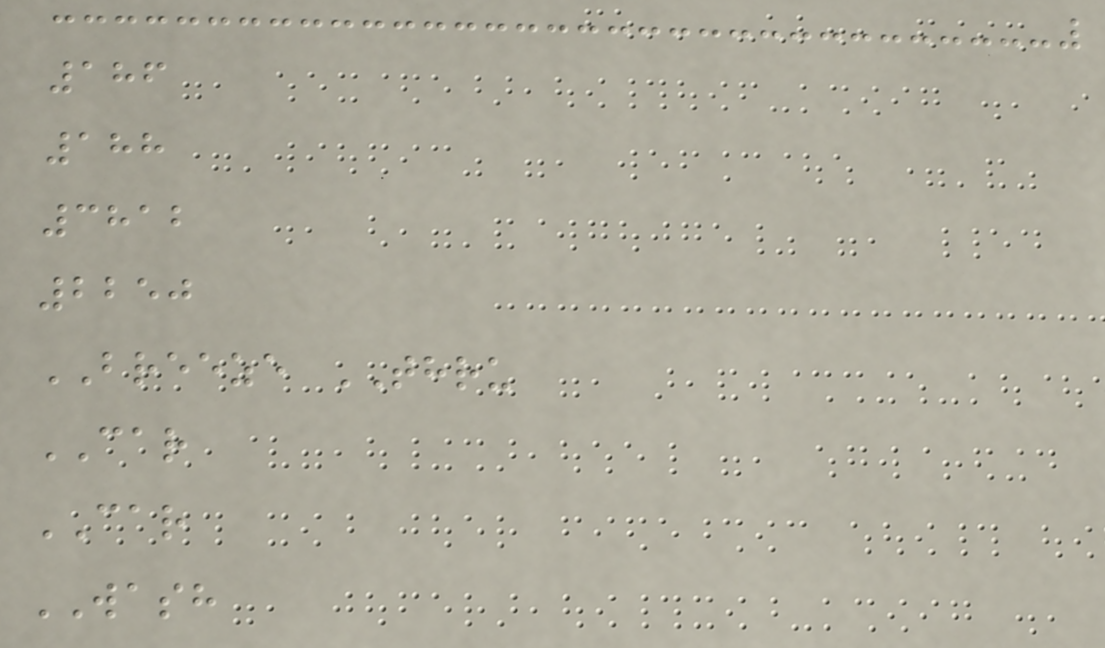186
188
3812
2250
BREEZE THRU
CAR
CAR
WASH
